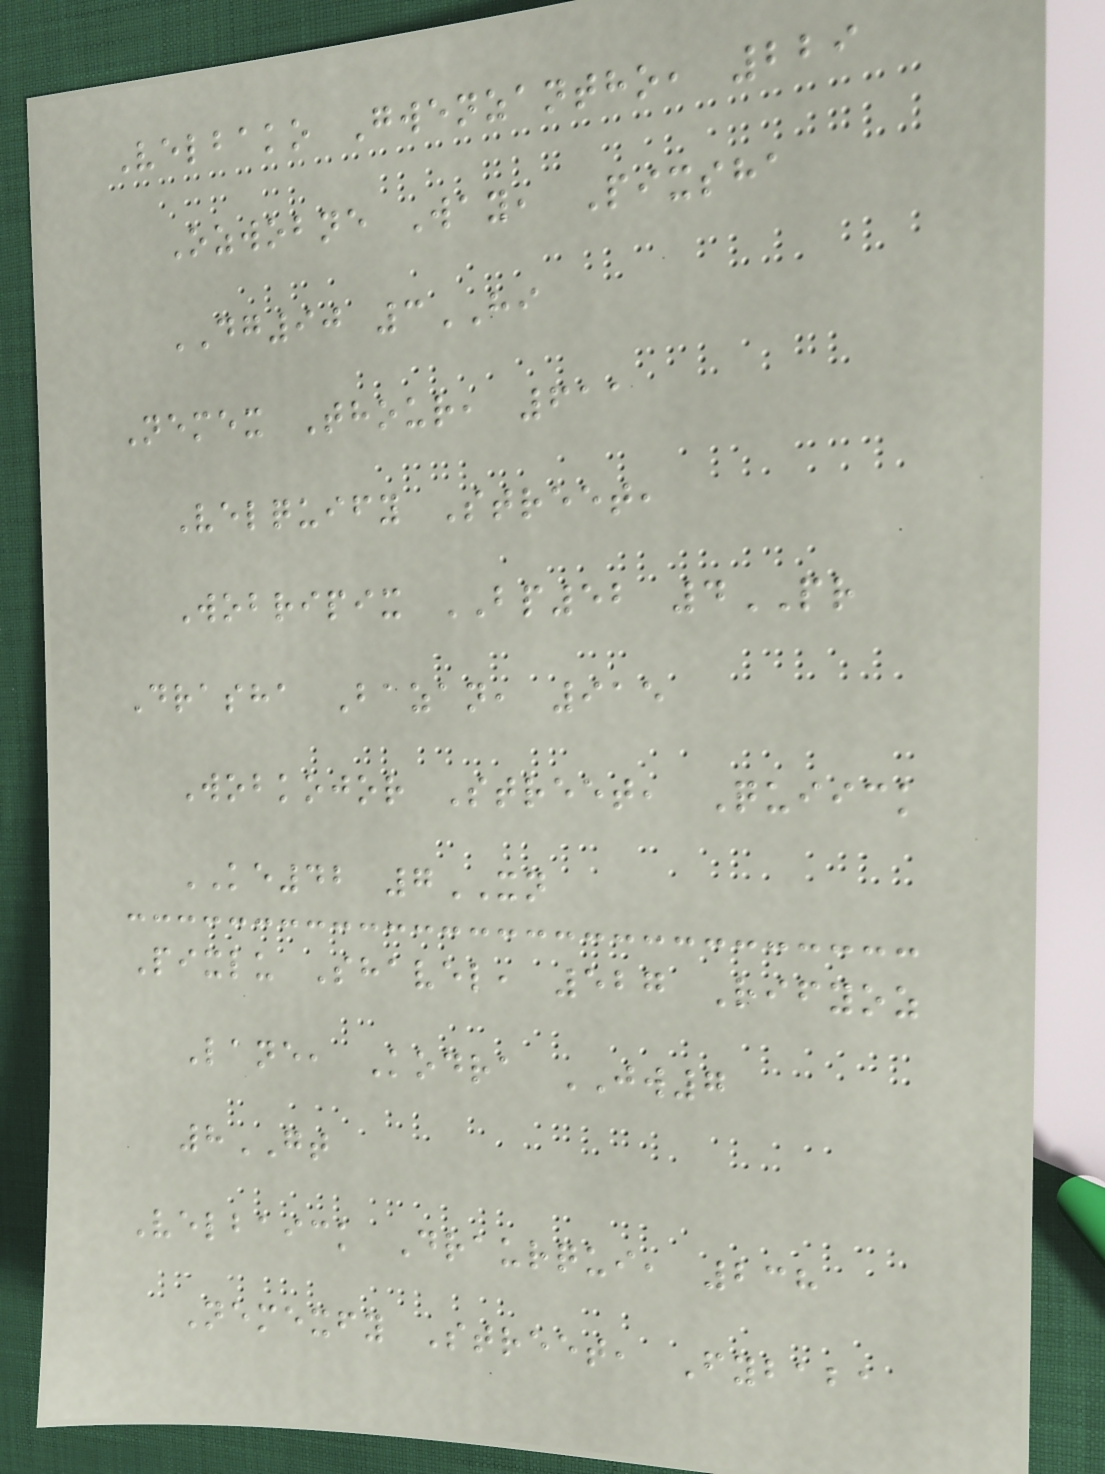Velbako Gwenzantho, 229
Ozwobne Way, Pixsha
DG90 3HI
Nemex Thour, 611
Velquify Street,
Wobripix BP52 4PR
Drasha Bazan, 915
Wobkojor Street, Quiick
KE42 7XN
Pixlu Shavel, 527 Rifyoz
Lane, Kodra JW7
8GT
Velbaick Draurqui, 238
Nemexfy Street, Fybaba
